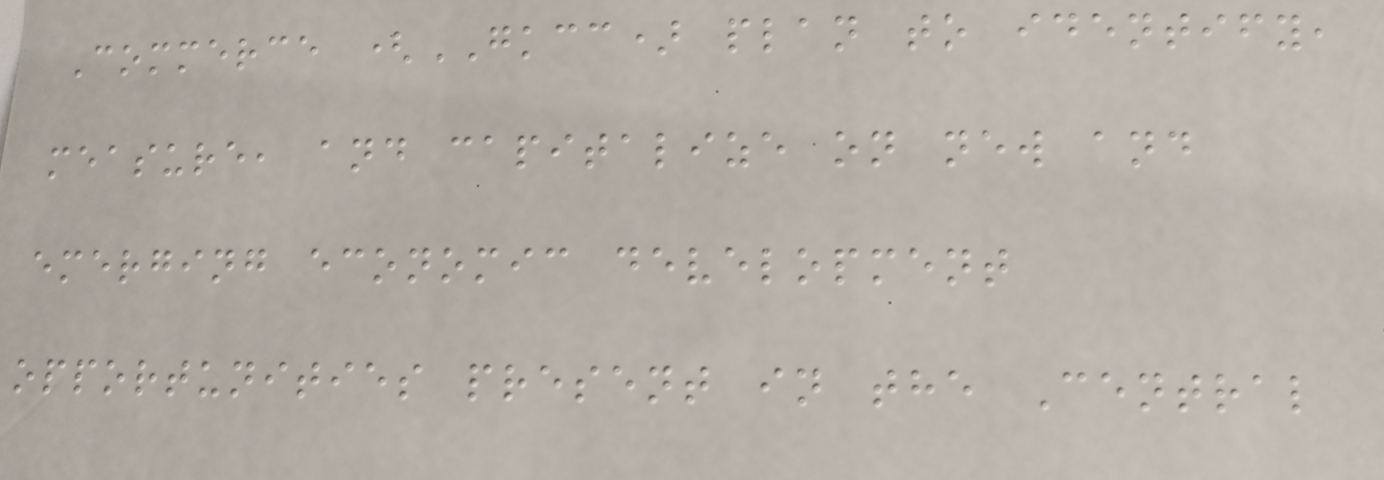Commerce (GKCC) plan to identify,
measure, and capitalize on new and
emerging economic development
opportunities present in the Central
